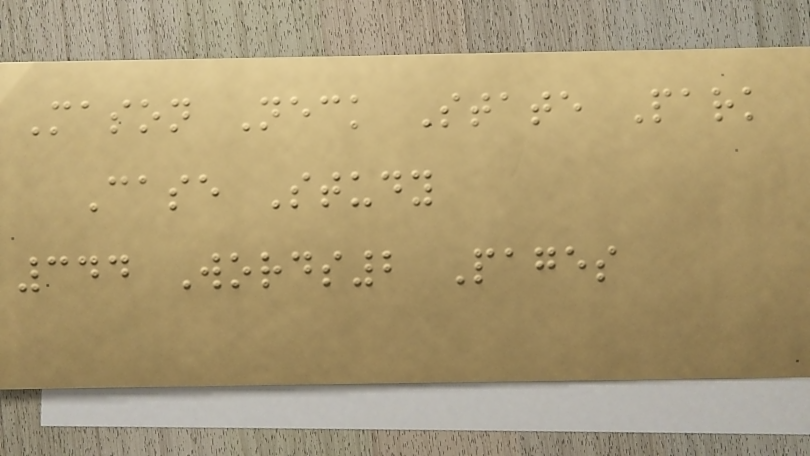Mason Neck State Park
Case Study
344 Words2 Pages
